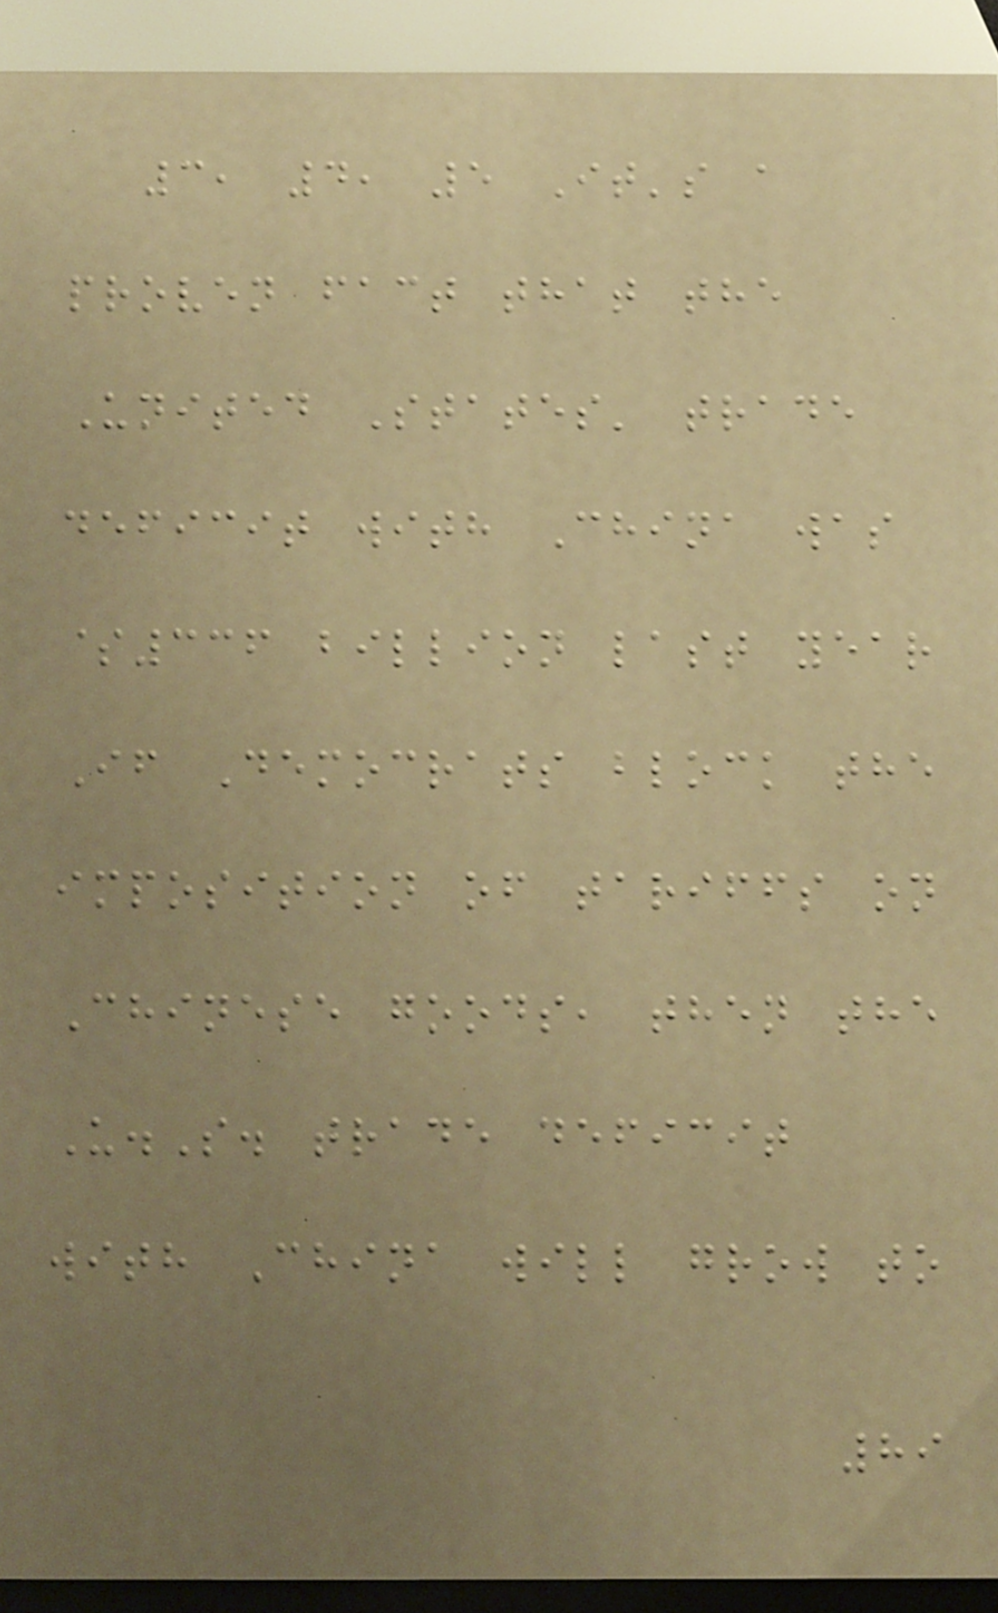3, 4, 5 It's a
proven fact that the
United States' trade
deficit with China was
$336 billion last year
If Democrats block the
imposition of tariffs on
Chinese goods, then the
U.S. trade deficit
with China will grow to
89
